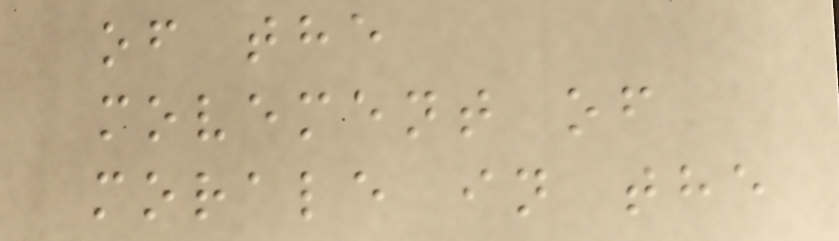of the
movement of
morale in the
